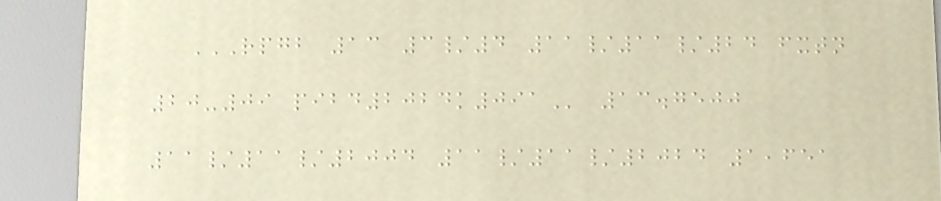RPGB 13 3/4 11/11/24 FXTN
20-09 PIBD2024K091 13.7500
11/11/2004 11/11/2024 1,651
